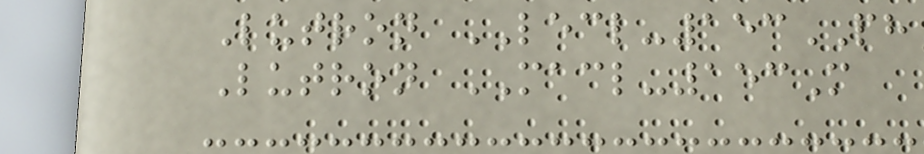Lutron LECL-153PH
Lutron MACL-153M
